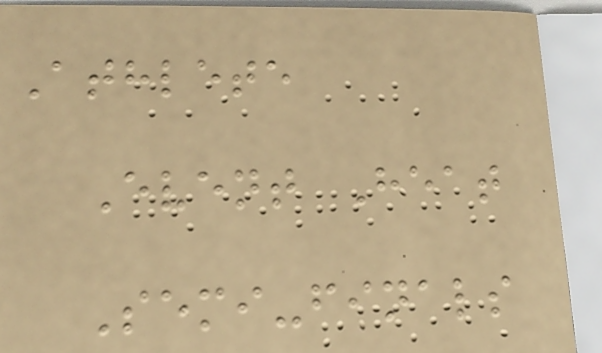Athlete
Event Heat
Semi-finals
